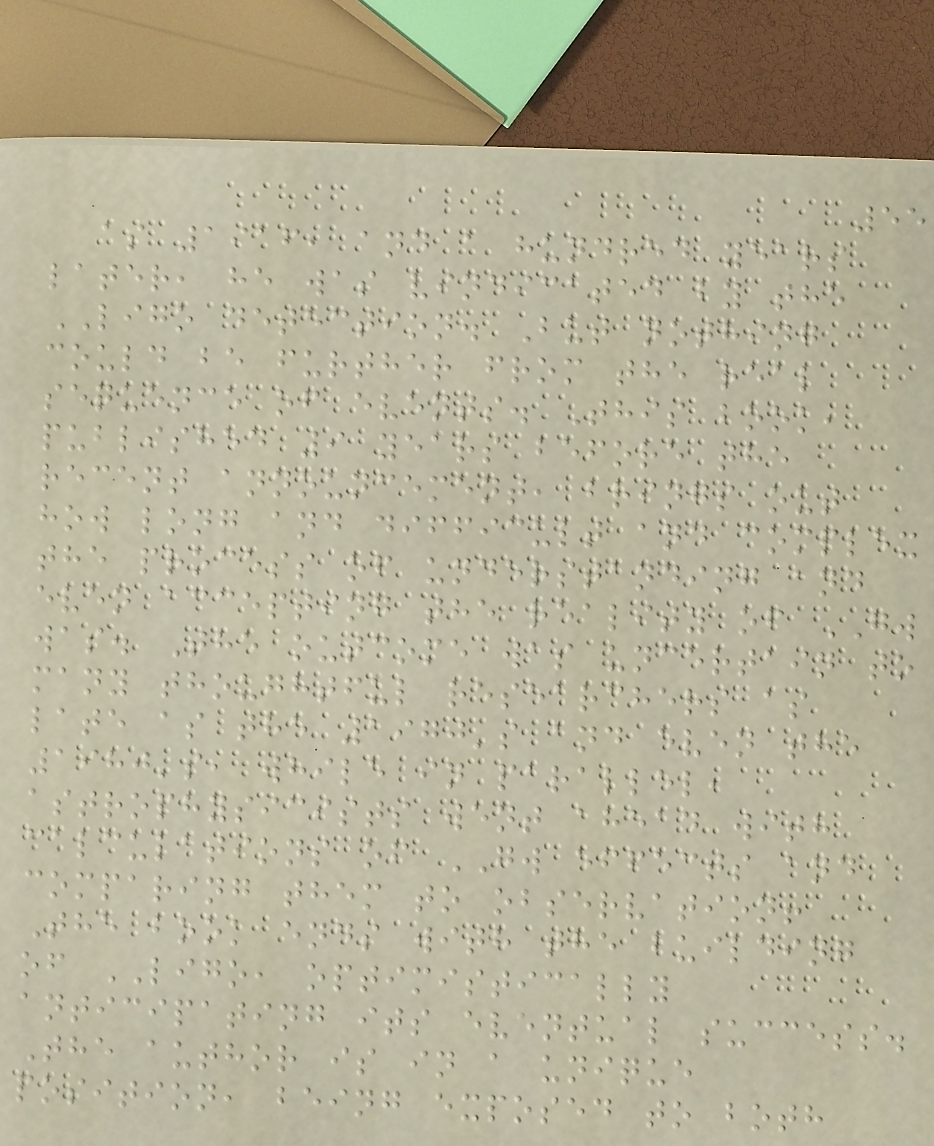55
as 1916, and a hundred years
later, he was vindicated by the
LIGO detection. But nothing
could be further from the real
sequence of events. This book,
published 9 years before the
recent announcement, brings out
how long and difficult and complex
the process of understanding and
even accepting the reality of GW
was. The outcome was uncertain to
many thoughtful researchers as
late as the 1970's and even the
1980's, while in parallel,
astrophysicists went ahead with
calculations of GW effects and
comparing them to observation!
The book ends with the building
of LIGO, optimistically
anticipating its eventual success.
The author is in a unique
position, being exposed to both
